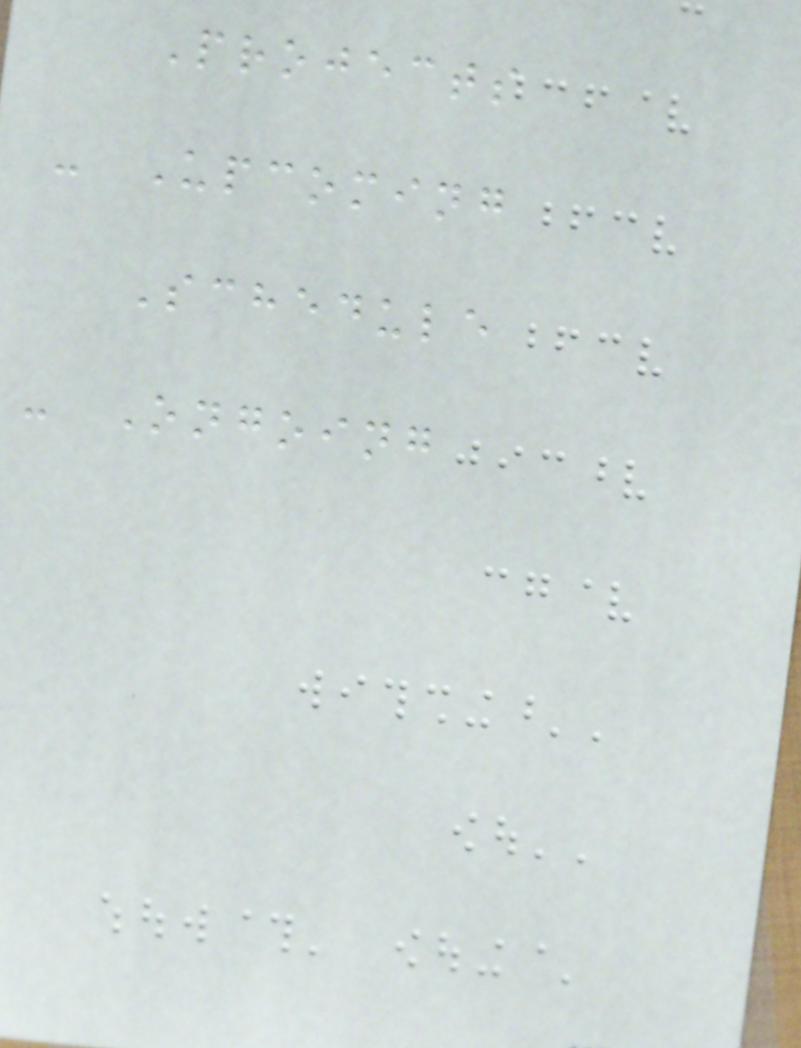Projects
- Upcoming
Schedule
- Ongoing
